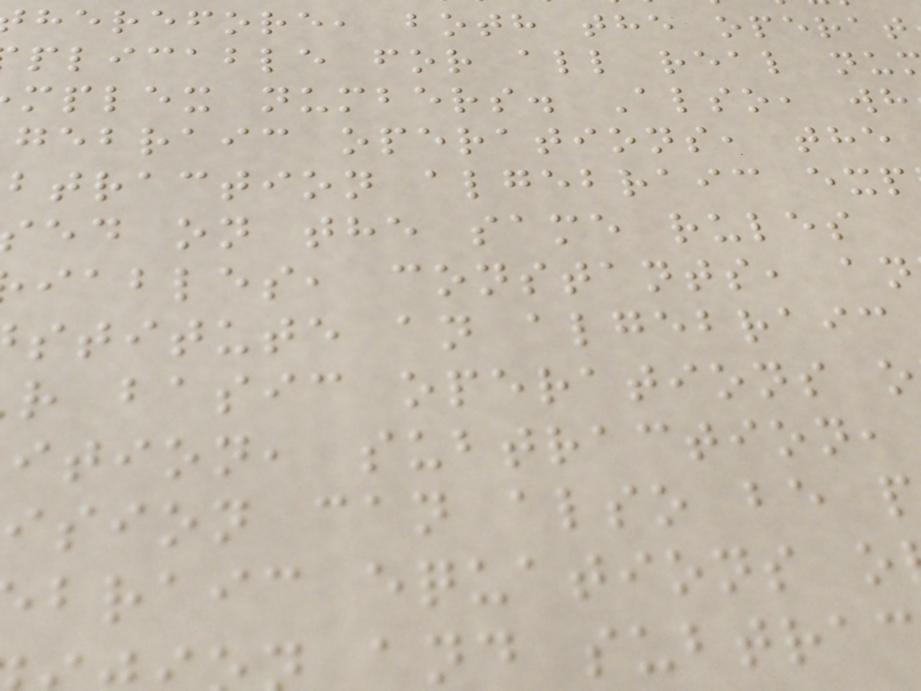herefore, both the operat
plicable for all real nu
mplex numbers. Also, wh
gebraic operations, the
btraction algebraic exp
ed on the same rules
iables, constants, an
stitute an algebraic
r basic operations o
ition, subtraction,
ision can also be p
braic equations o
and subtra
